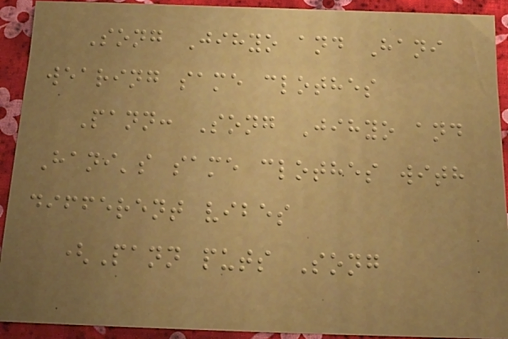Song Jihyo and Hani
wearing same clothes
Pann: Song Jihyo and
Hani's same clothes with
different vibes
(Pann puts Song
